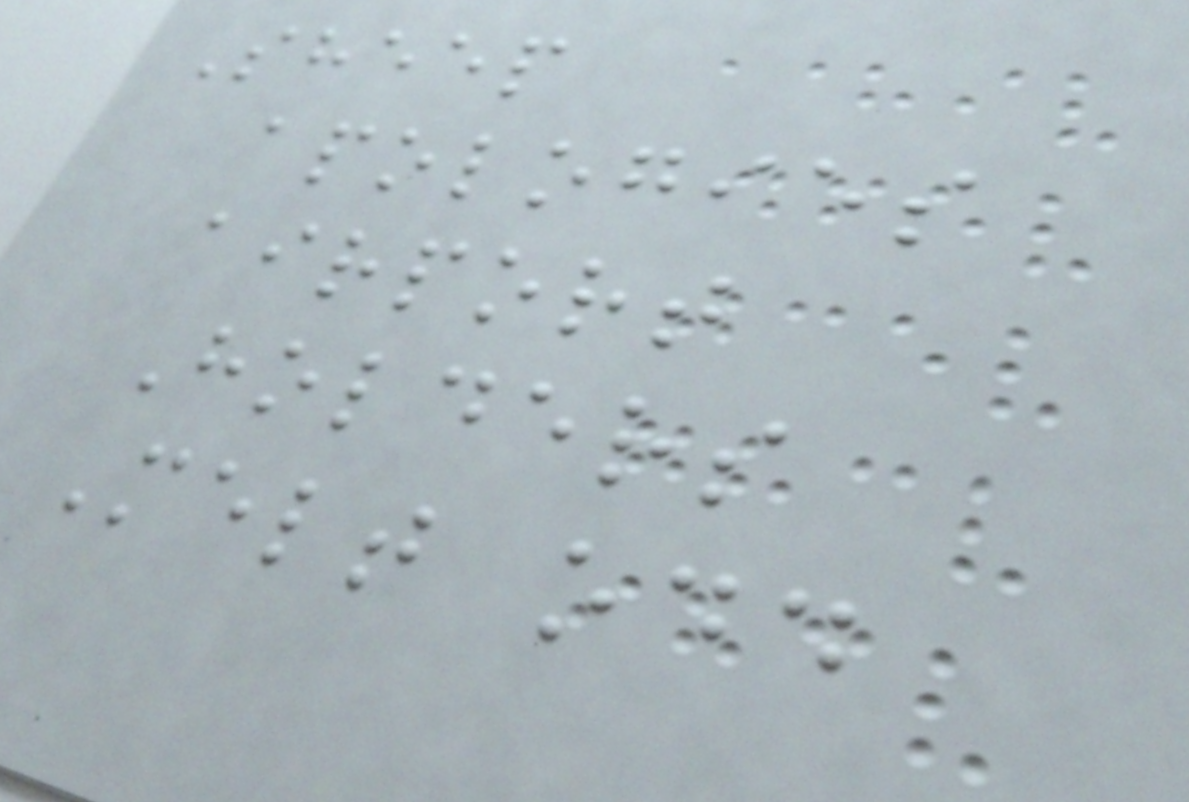Sheep
apologies
airport
Holders
Melt odd
